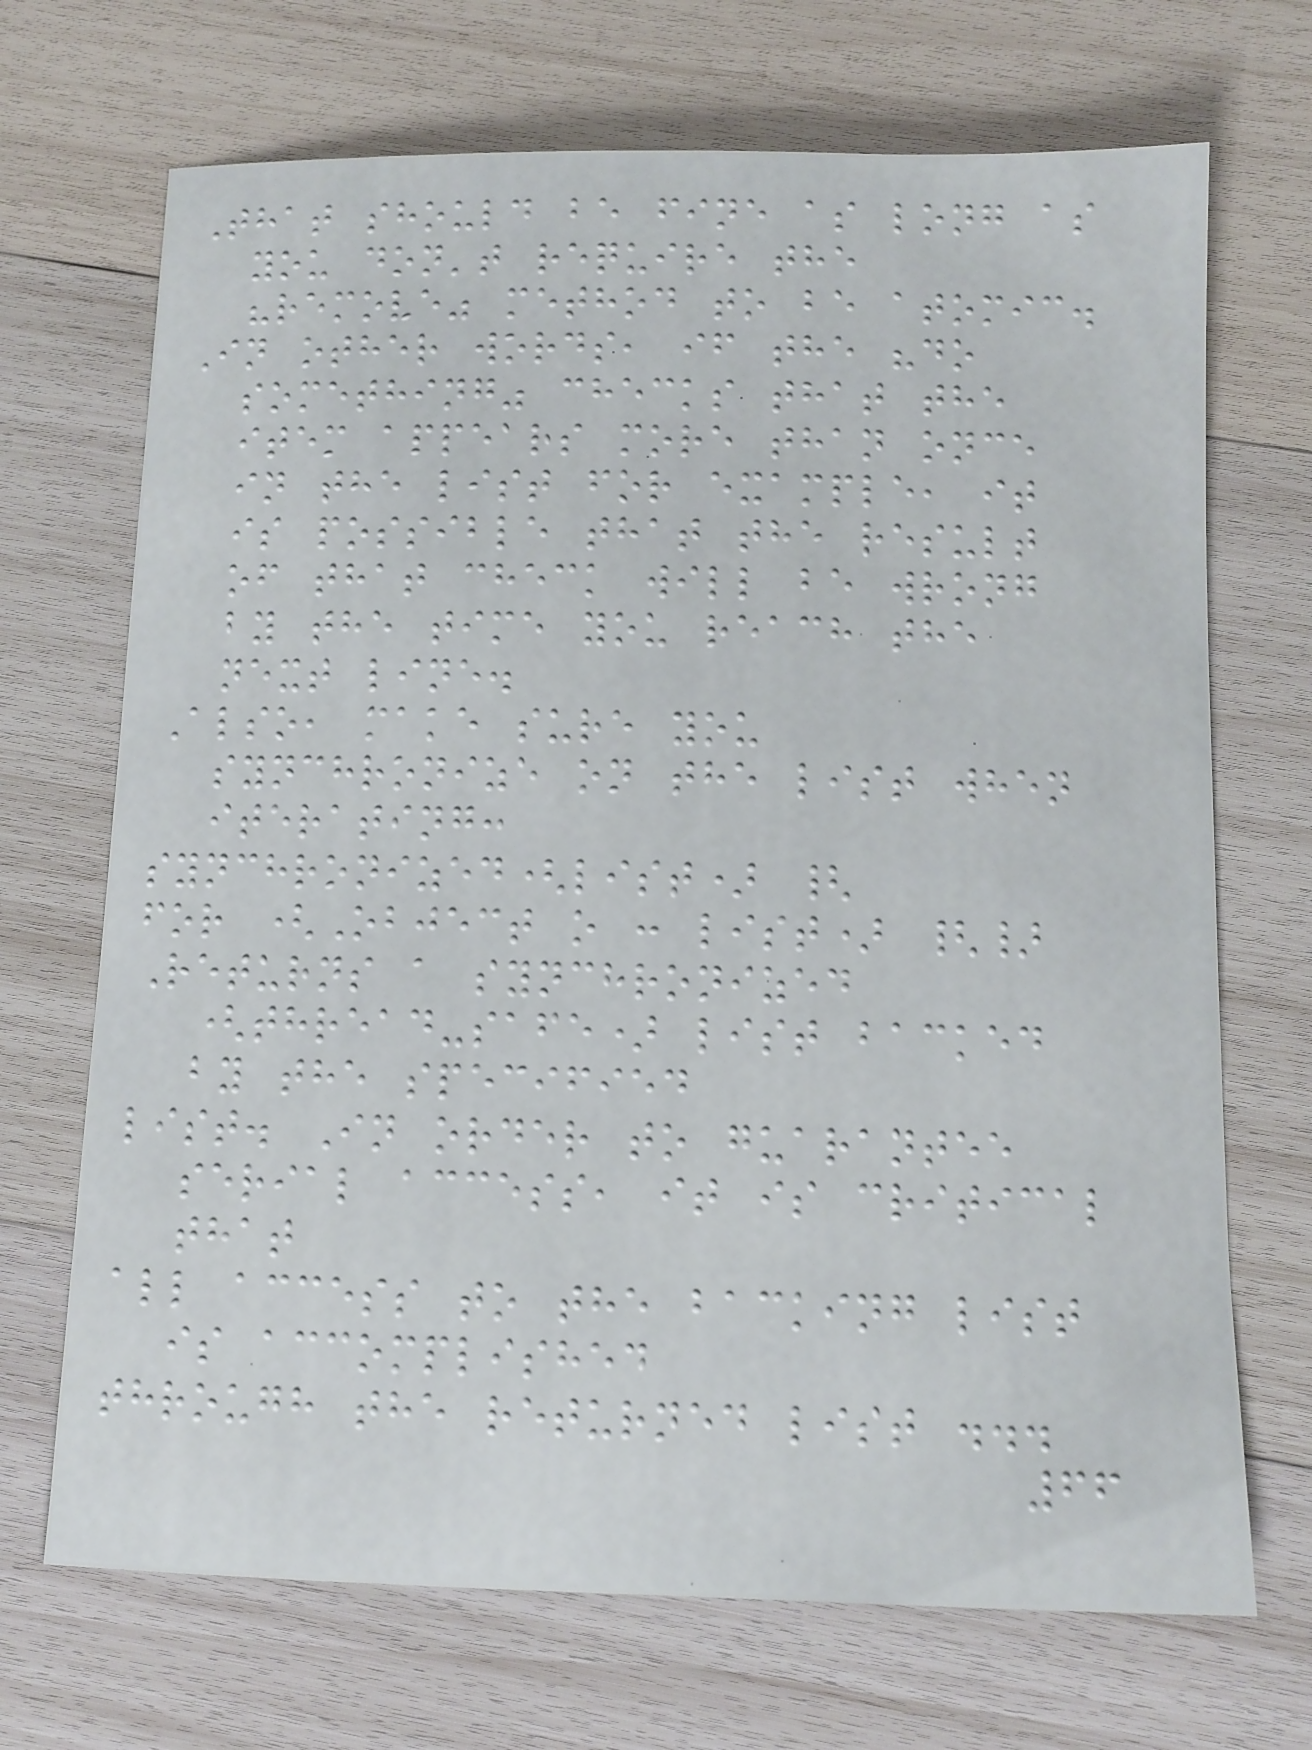That should be fine as long as
you don't require the
"remove" method to be atomic.
In other words, if the "do
something" checks that the
item appears more than once
in the list for example, it
is possible that the result
of that check will be wrong
by the time you reach the
next line.
Also, make sure you
synchronize on the list when
iterating:
synchronized(list) {
for (Object o : list) {}
Returns a synchronized
(thread-safe) list backed
by the specified
list. In order to guarantee
serial access, it is critical
that
all access to the backing list
is accomplished
through the returned list ...
66
